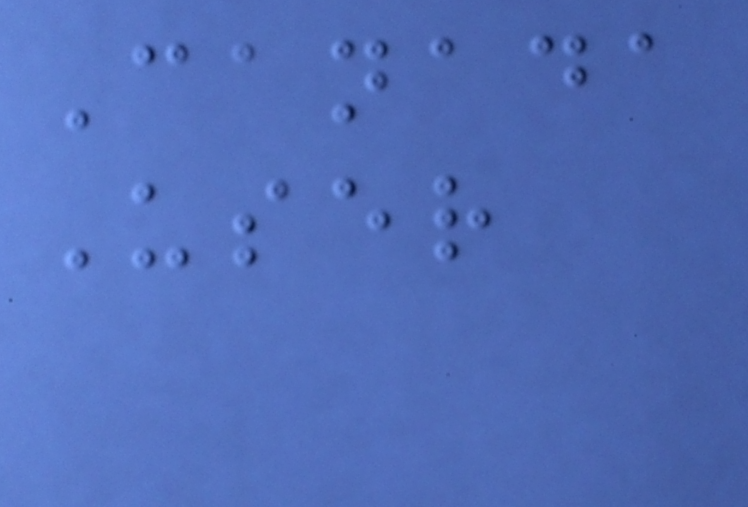Canada
User
